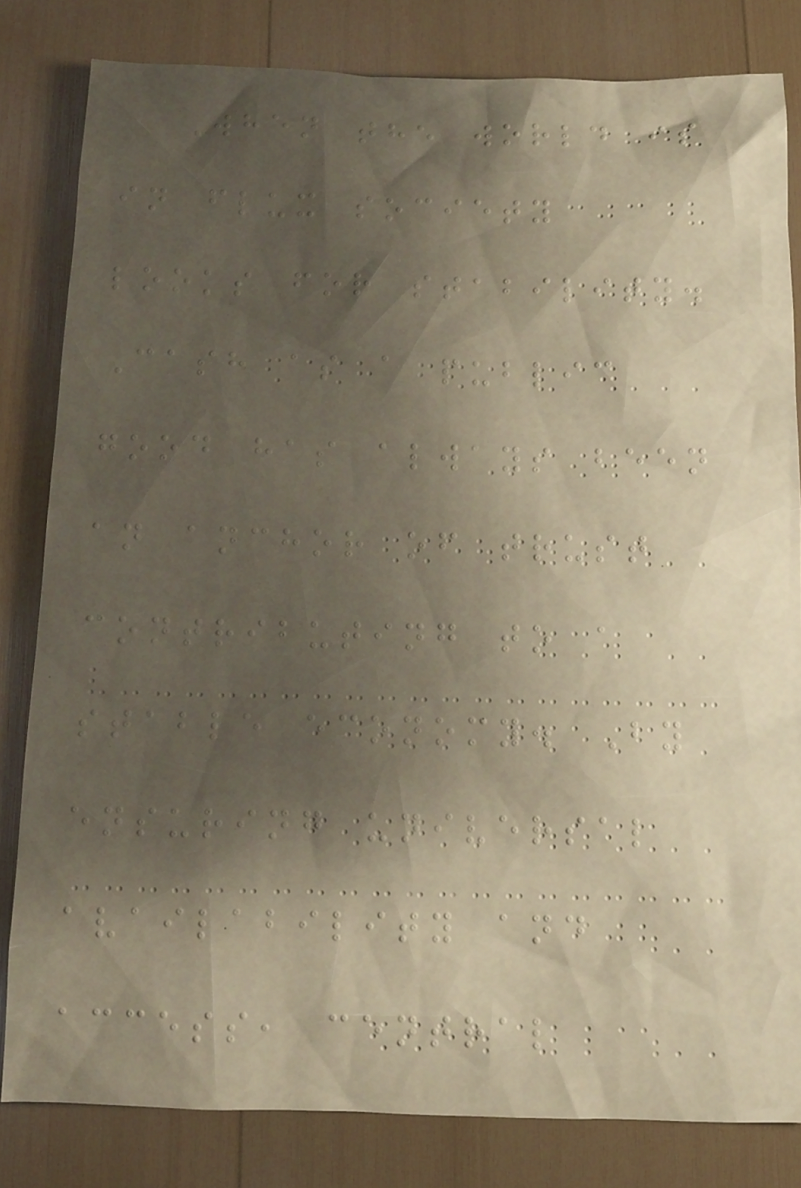When the world is
in flux society
looks for stability.
Cash as a public
good has always been
an anchor of trust
contributing to a
stable economy. By
ensuring universal
availability and
access, central
